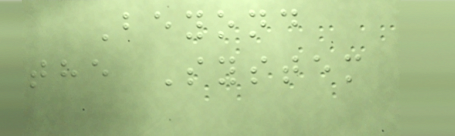Beyond
the System
